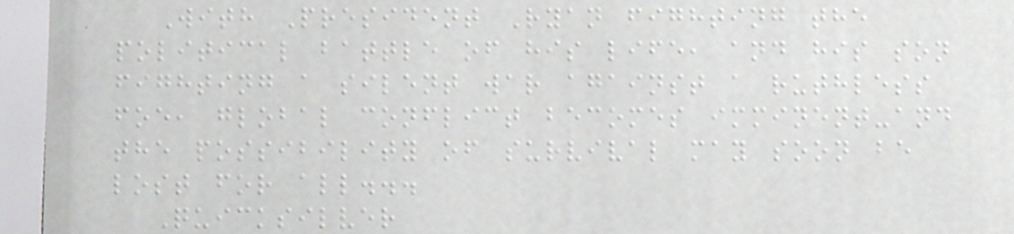With President Ryan fighting the
political battle of his life, and his son
fighting a silent war against a ruthless
foe, global conflict becomes imminent-and
the possibility of survival may soon be
lost for all...
Quicksilver
